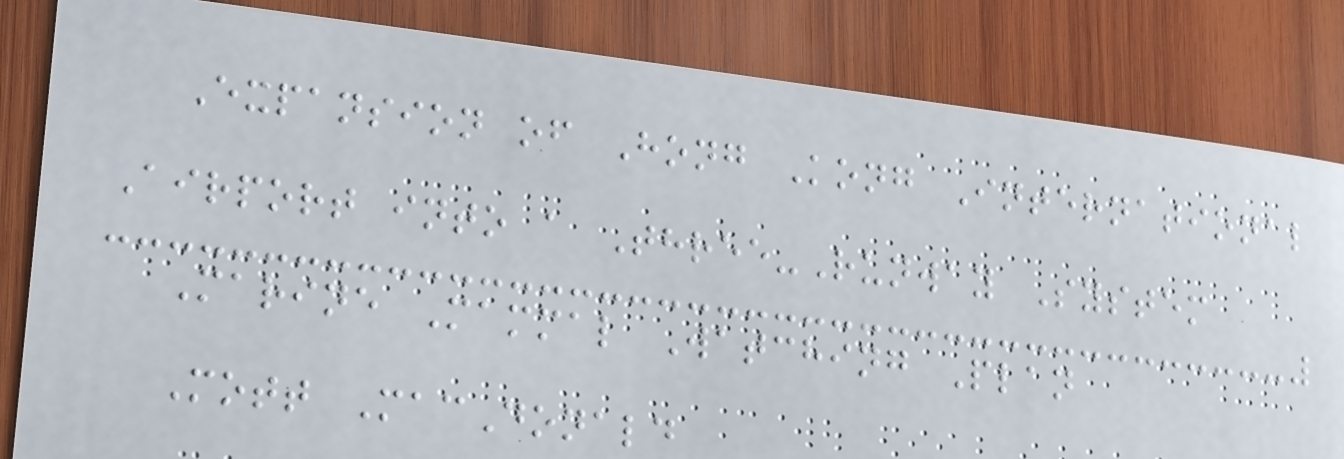Expansion of Hong Kong International
Airport into a Three-Runway System
Marine Mammal Watching Plan
Mott MacDonald
